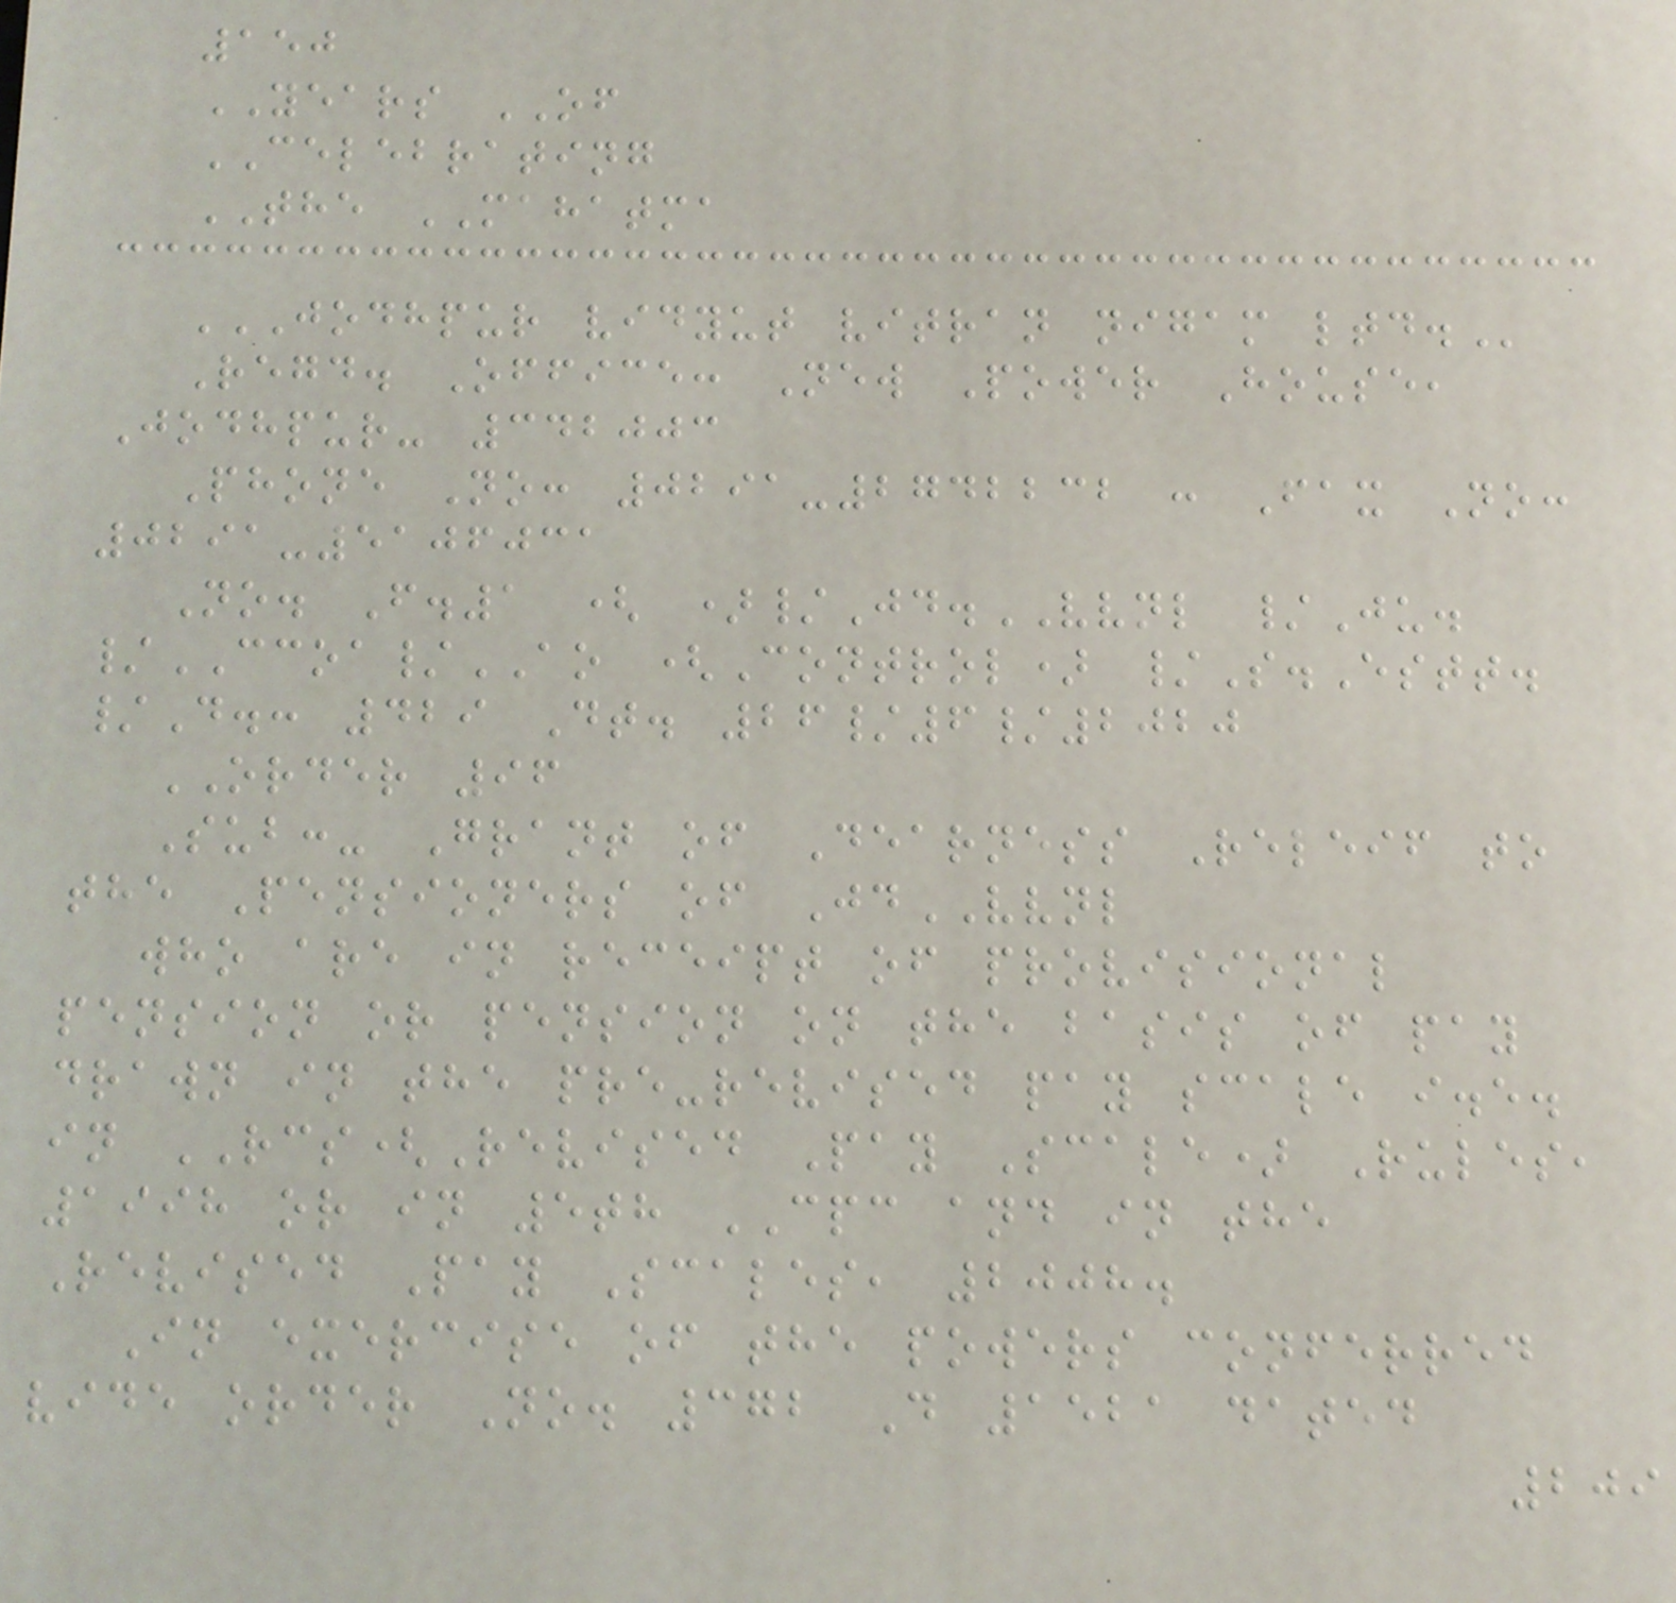150
YEARS OF
CELEBRATING
THE MAHATMA
JODHPUR VIDYUT VITRAN NIGAM LTD.
Regd. Office: New Power House,
Jodhpur- 342003
Phone No: 0291-2742232 : Fax No:
0291-5106031
No. F.1 ( )/Jd.VVNL /Ju.
/CCOA/AO (Control) /S.Estt.
/D.: 429 Dt. 26/6/2020
ORDER 96
Sub:- Grant of Dearness Releif to
the Pensioners of JdVVNL
who are in receipt of provisional
pension or pension on the basis of pay
drawn in the pre-revised pay scale i.e.
in RCS(Revised Pay Scale) Rules,
1998 or in 5th CPC and in the
Revised Pay Scales, 2008.
In exercise of the powers conferred
vide order No. 372 D 1521 dated
209
